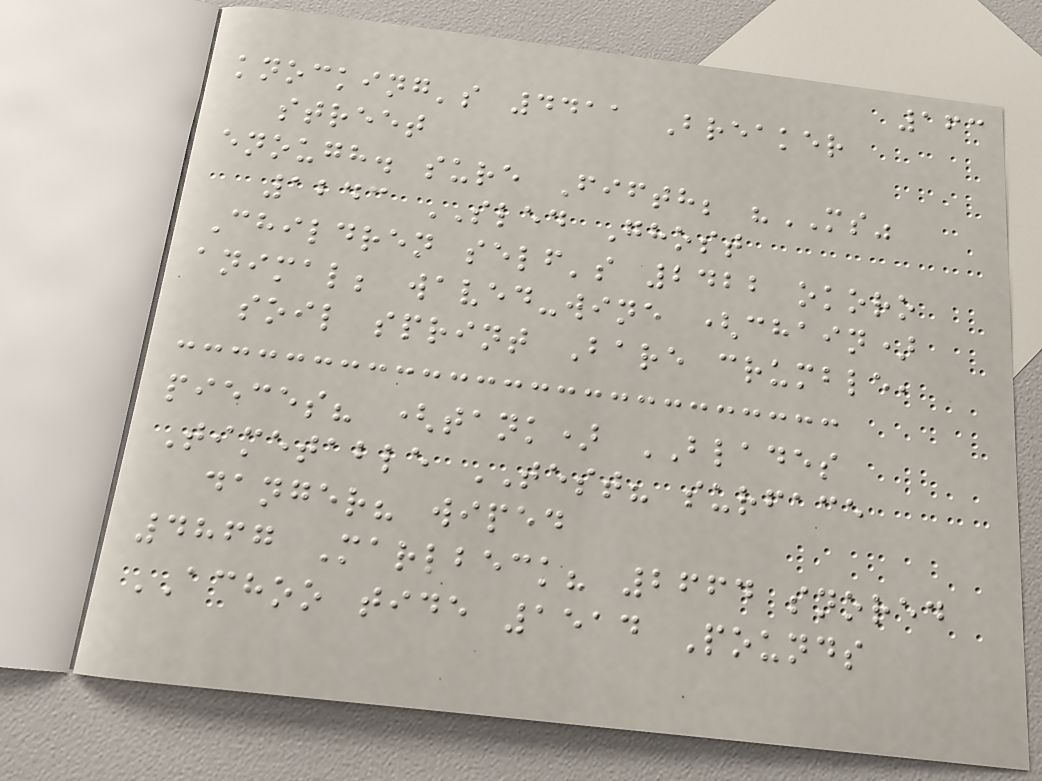163
knocking's 4411 Breaker
street
enough. sure Fifth; "MS"
1243 SLED Ghost
Children self's 2422 okoro
animal; waved-wine (chain)
soil sprint Bare crumble,
pieces? (tank) BLADES
Timetable TEST? surface
danger? wiped
4867 Marlbeck? 2664 snored
ACHOO tide 1514 Pounds
